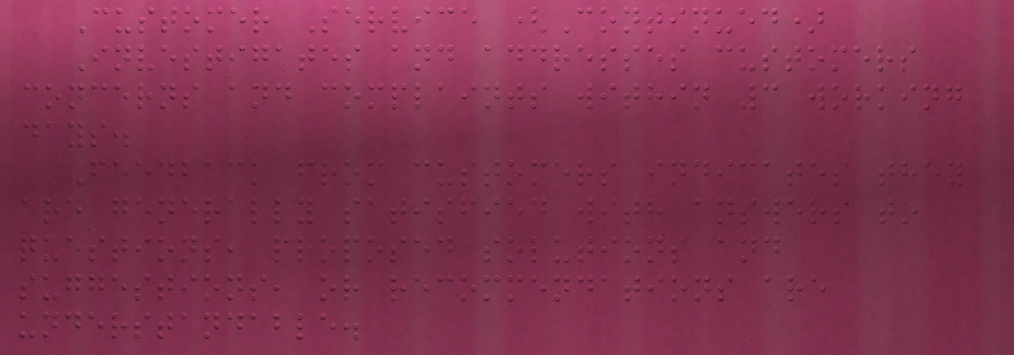Customer Service (Continued)
Investigates and addresses customers
concerns and complaints within 3 working
days.
Feedback from customers indicates they
are generally satisfied with answers to
questions, proposed solutions and
suggestions, or recommendations are
understandable.
